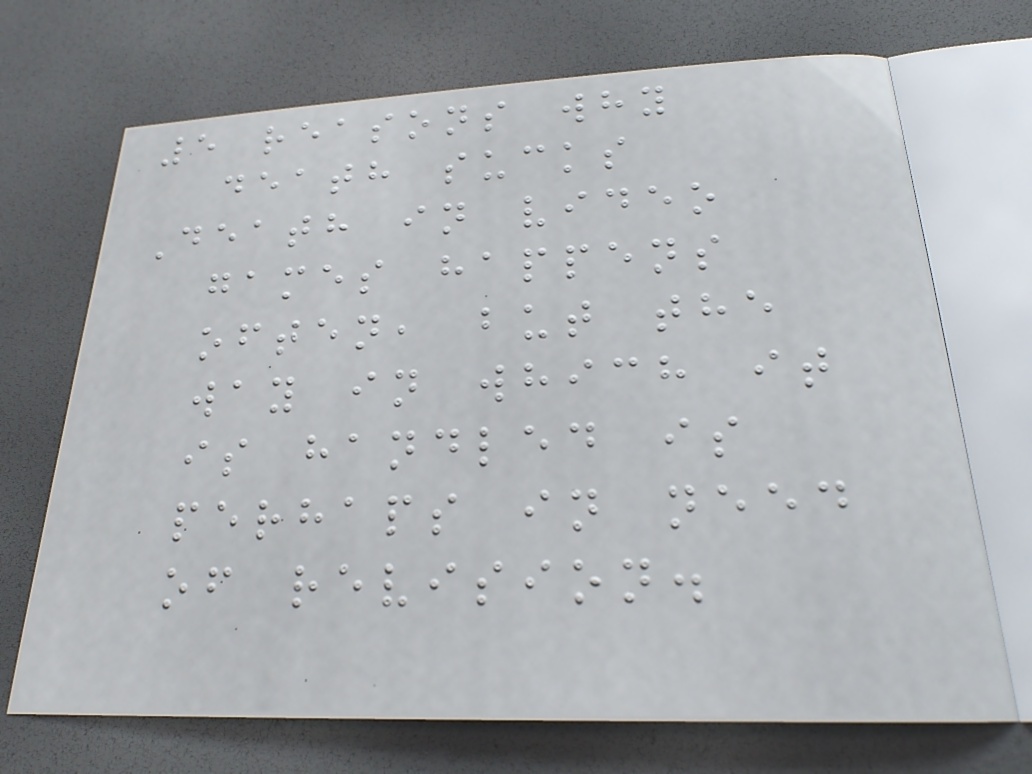5 reasons why
death sucks
Death in video
games happens
often, but the
way in which it
is handled is
perhaps in need
of revision.
